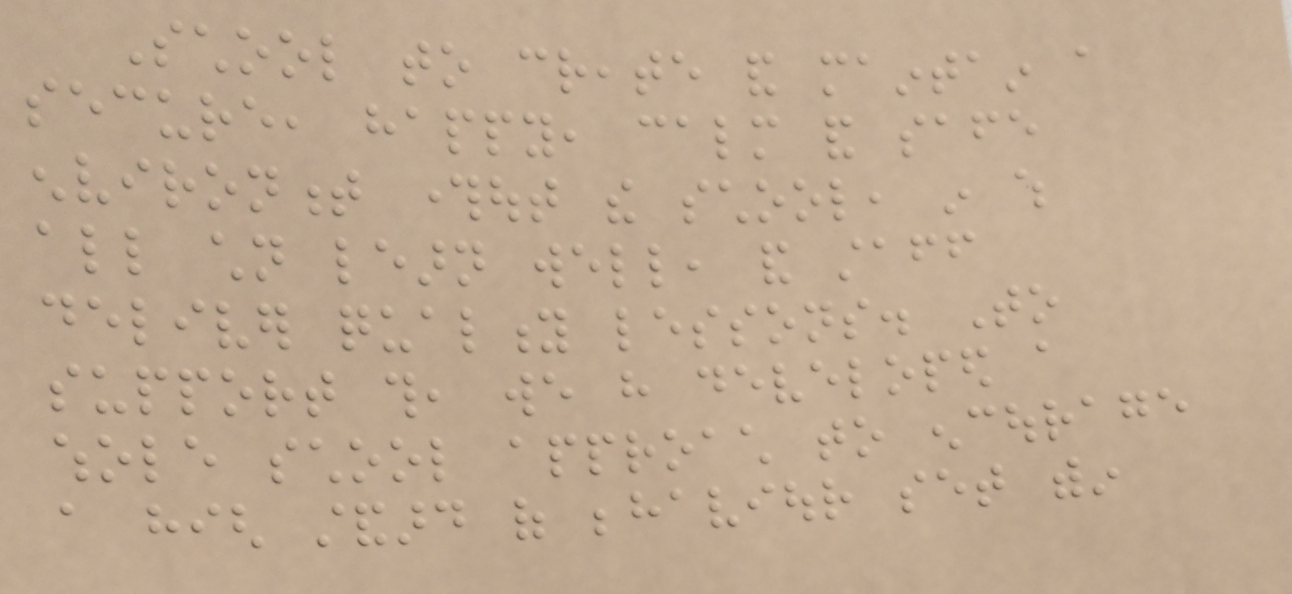School to create and maintain a
secure, happy, calm and safe
environment throughout the school, in which
all children learn well, and staff
deliver quality lessons. To
support this, we have developed a
whole school approach to encourage
a high standard of behaviour set within
